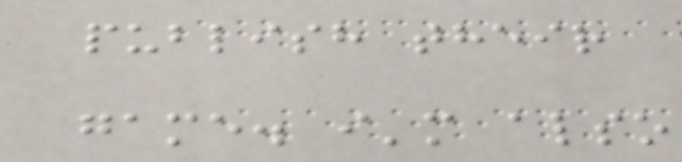publish their
game. i'm also
